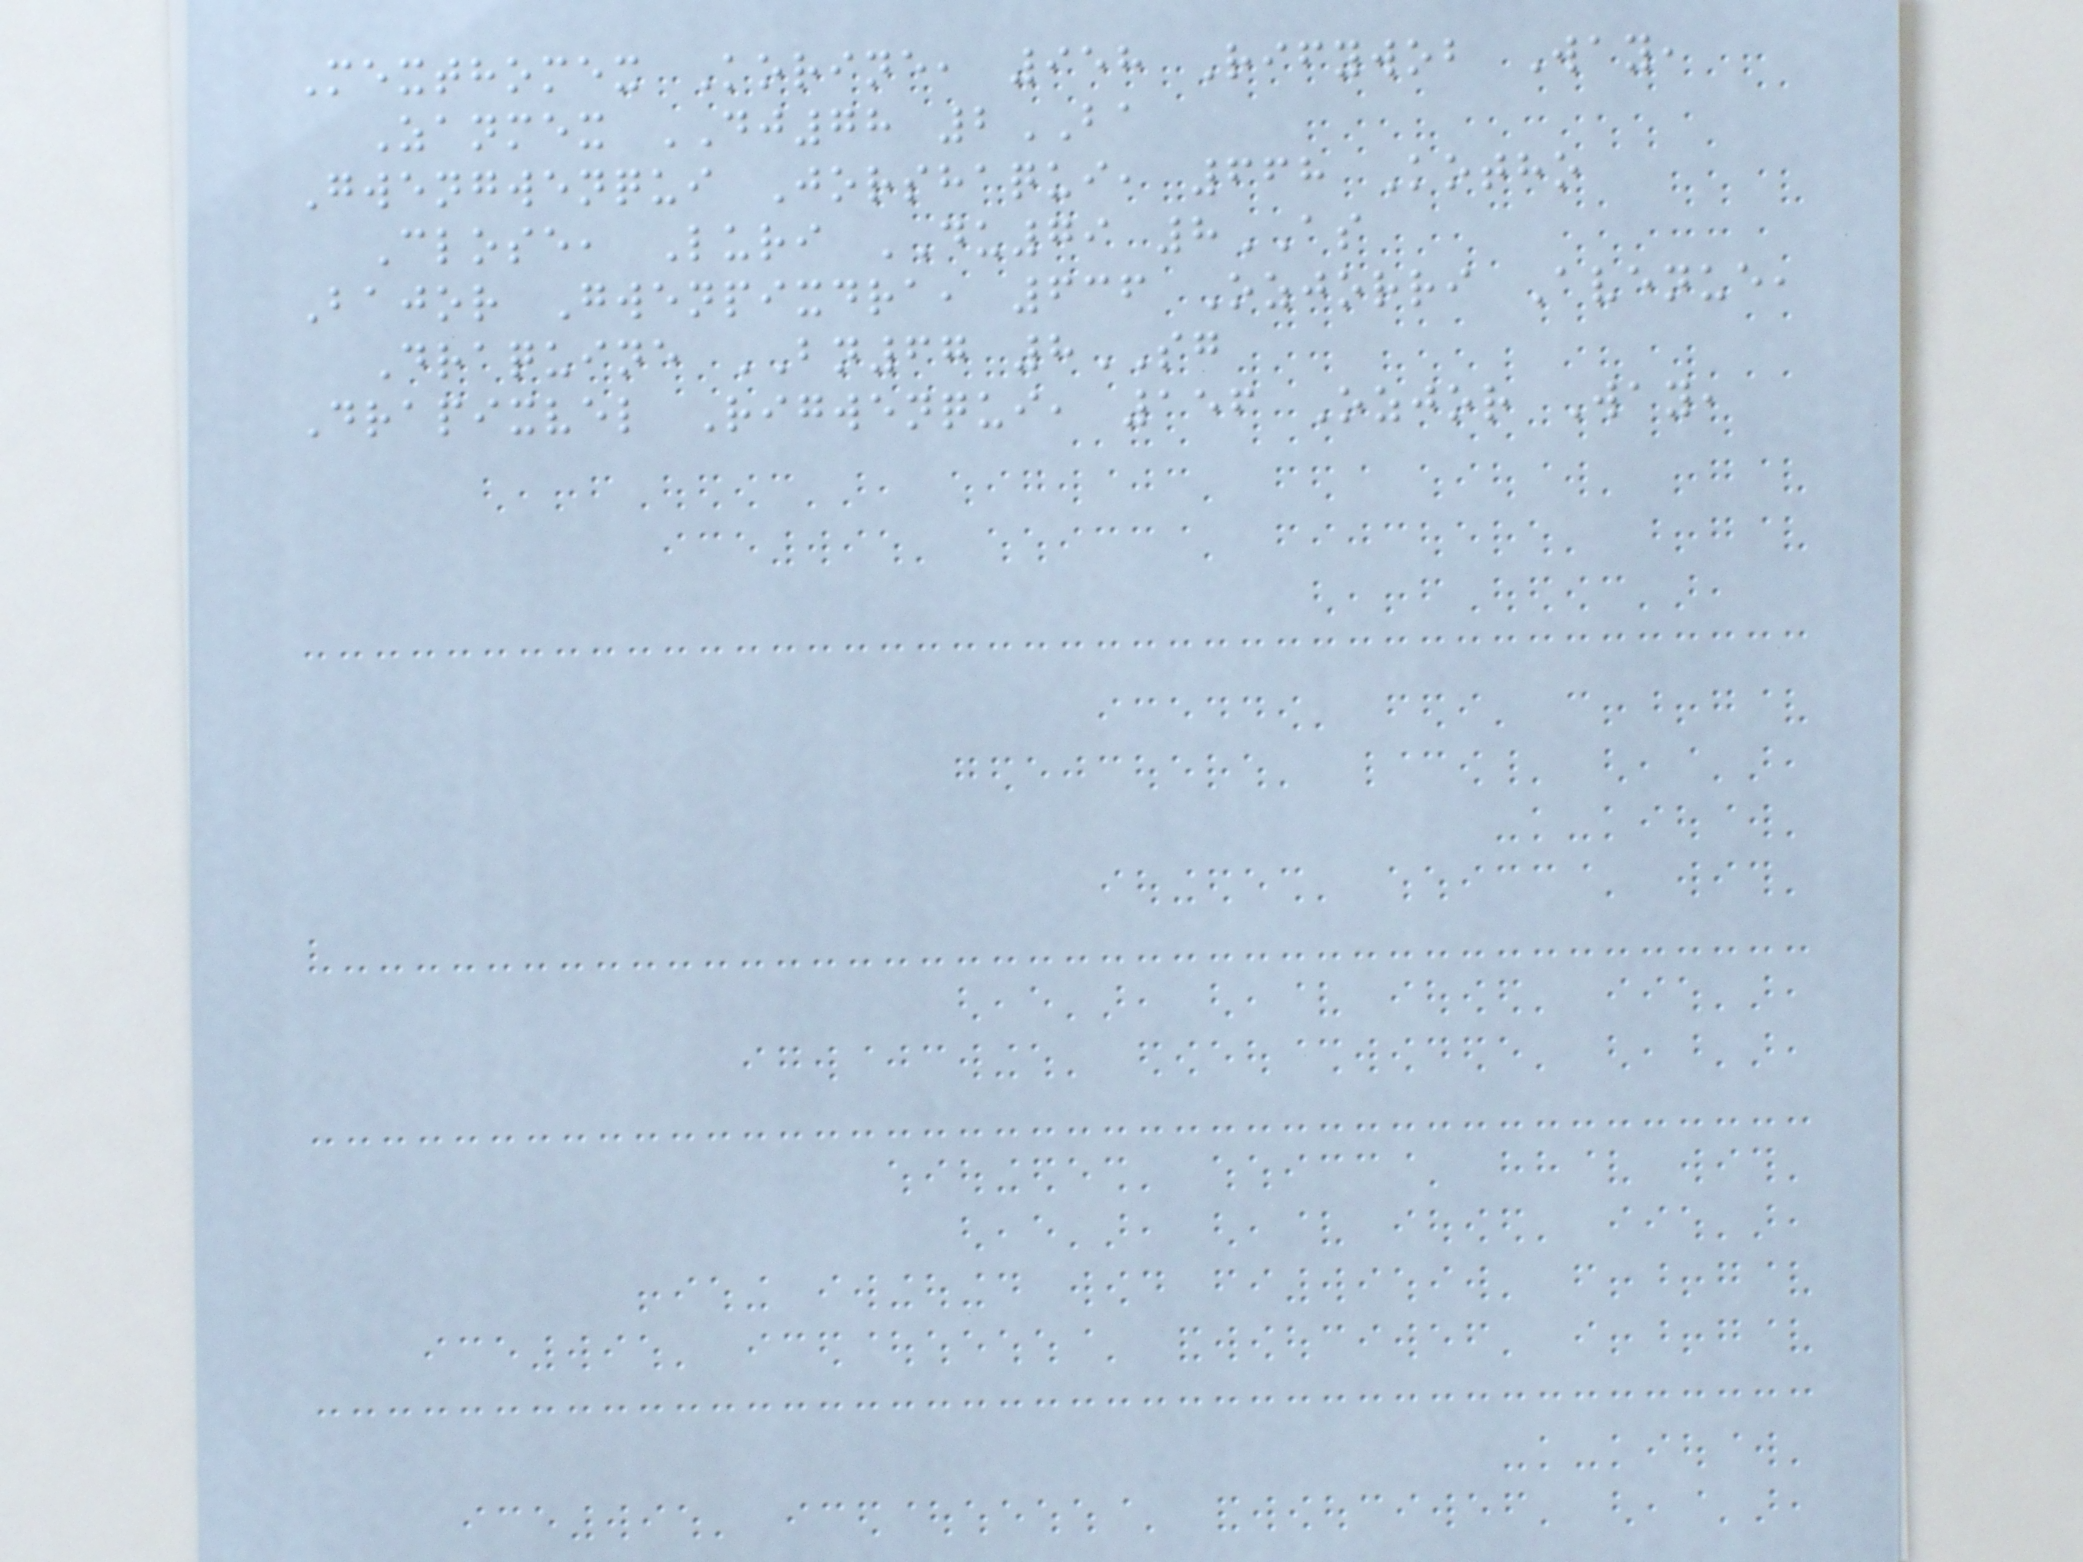Mexthomex Korine, 958 Rifywob Way,
Zanmex DJ78 2BA
Gwengwenqui Jorshaqui, 668 Kotho
Close, Luri DU79 8AS
Bajor Gwenpixdra, 636 Ozjorri Avenue,
Draquine BN67 8SG
Drapixvel Rigwenqui, 156 Ozjor Way,
